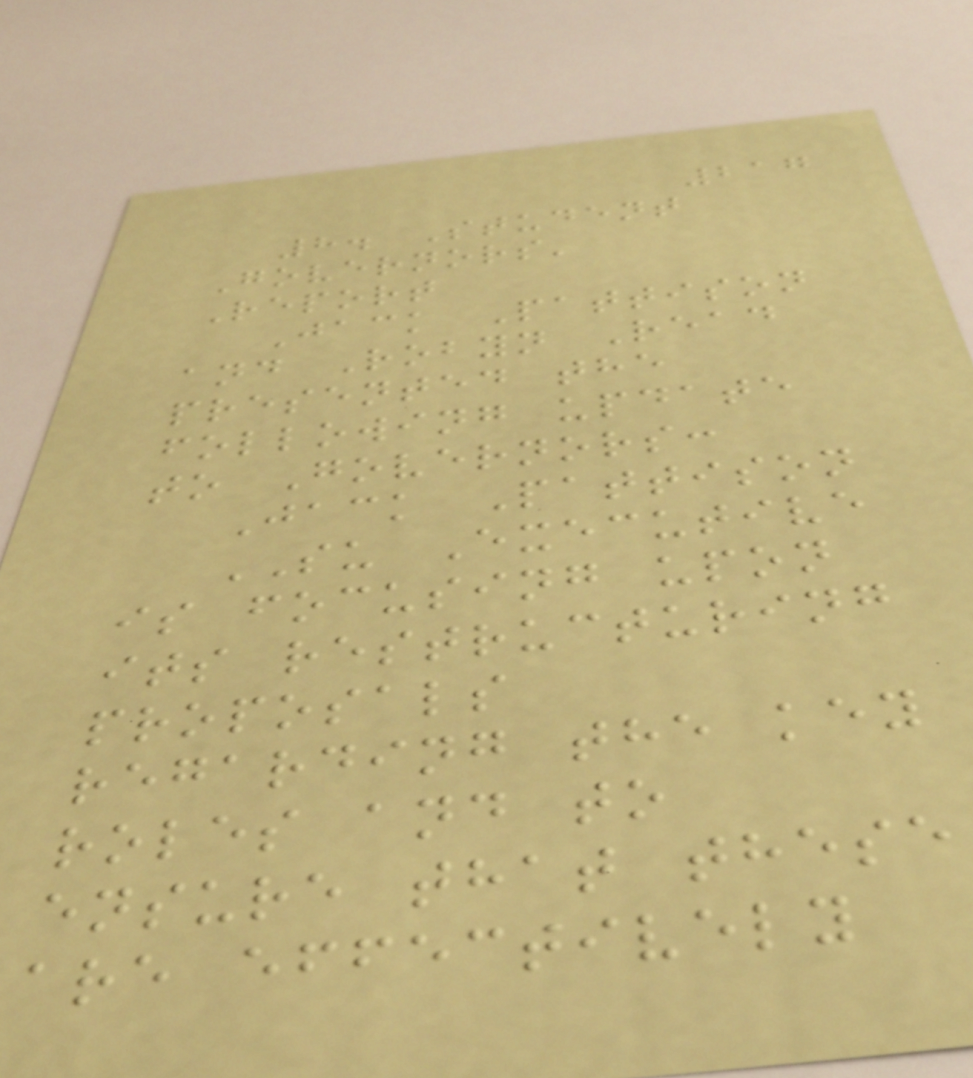217
8. Student
Governors'
Report
Jack Pattison
and Robyn Read
presented the
following update
to Governors:
Jack Pattison
SU Executive
is focusing upon
its restructuring
proposals
regarding the key
roles and to
ensure that these
are effectively
